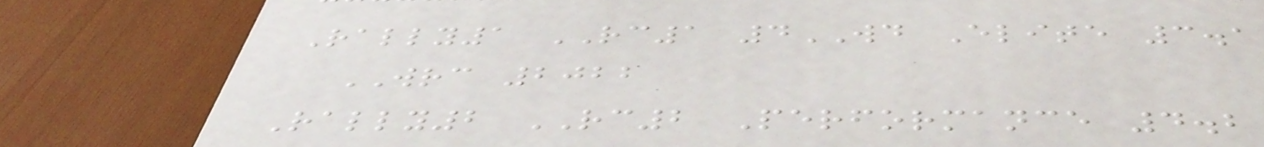Rally1 RC1 4WD Elite 3.1
WRC 2022
Rally2 RC2 Performance 4.2
